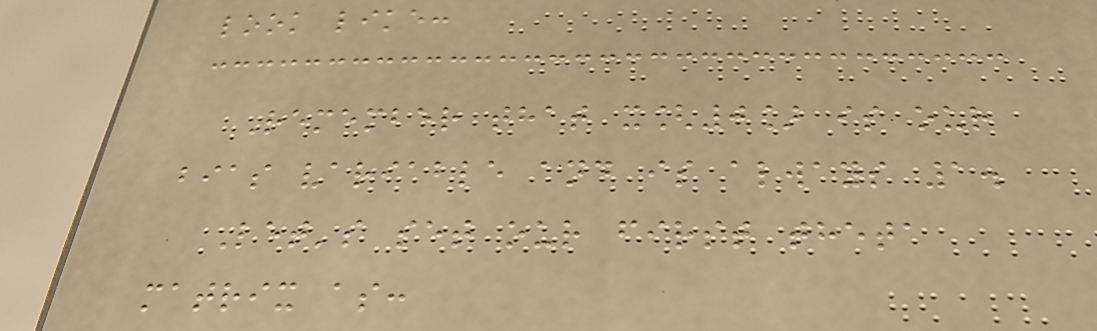look like:
Remember that x[0] is our
bias variable and is always 1.
Let's set our first theta
matrix as:
